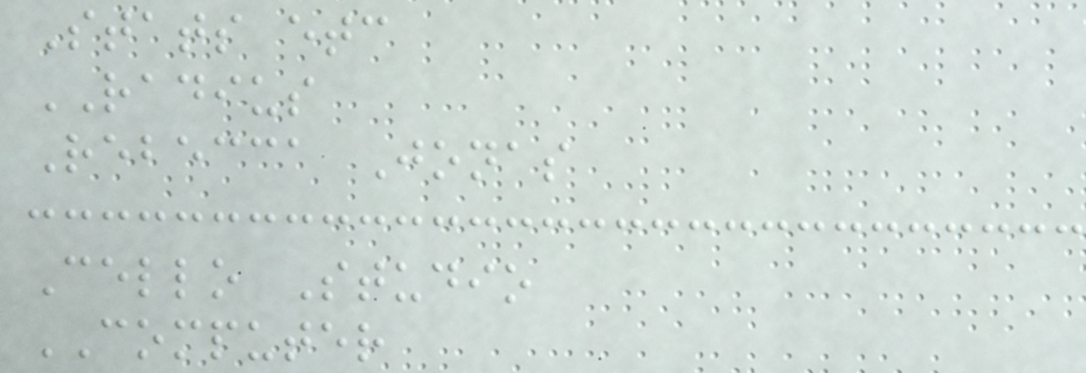Stats etc
RADIUS
Rebecca Jonas
Cello Studio
COMPUTER
